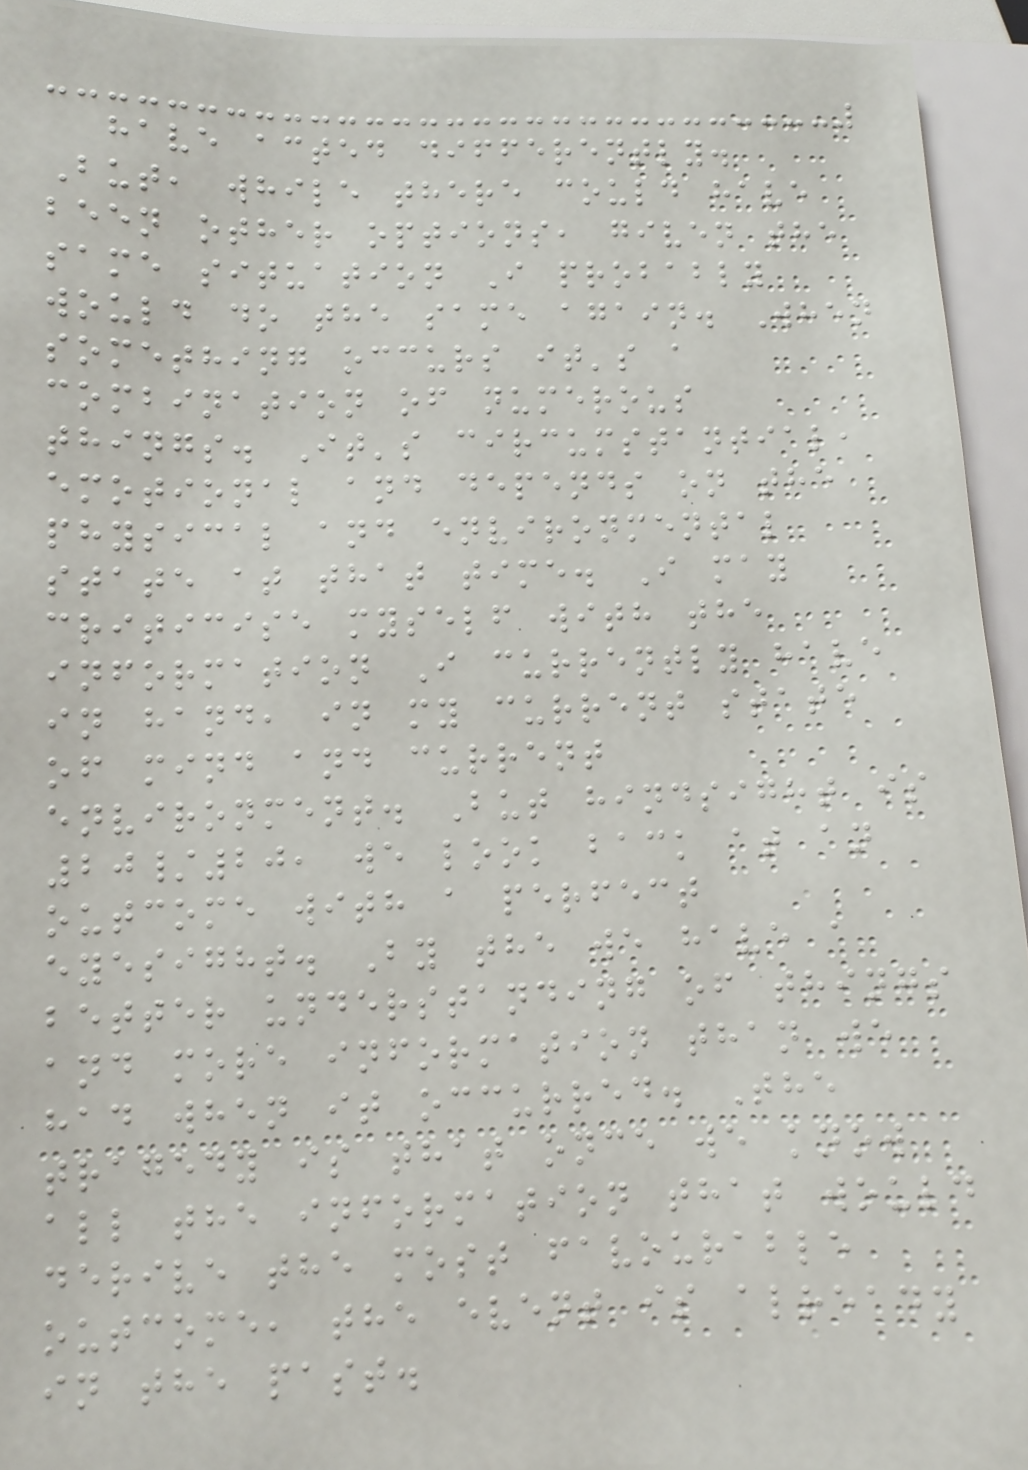have acted differently.
But, while there could have
been other options, given the
same situation I probably
would do the same again. When
something occurs it's a
combination of numerous
things. It's circumstantial,
emotional and depends on the
physical and environmental
state at that time. I may
criticise myself with the
information I currently have
in hand, in my current state
of mind and current
environment. But hindsight is
20/20, we look back at an
outcome with a perfect
eyesight. By the we have a
better understanding of things
and more information than we
had when it occurred. The
tragedy is that once we know
all the information that would
derive the most favourable
outcome, the event is already
in the past.
